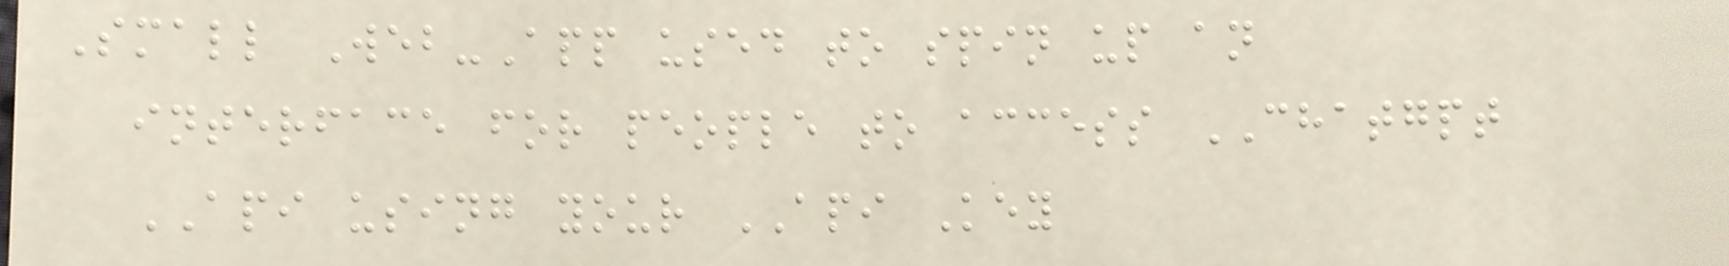Small Web-App used to spin up an
interface for people to access CHATGPT
API using your API Key
